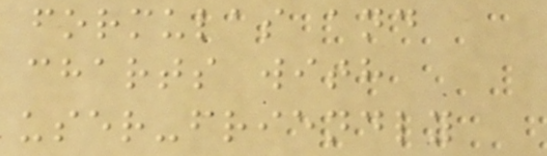formulas and
charts with
user-friendly
